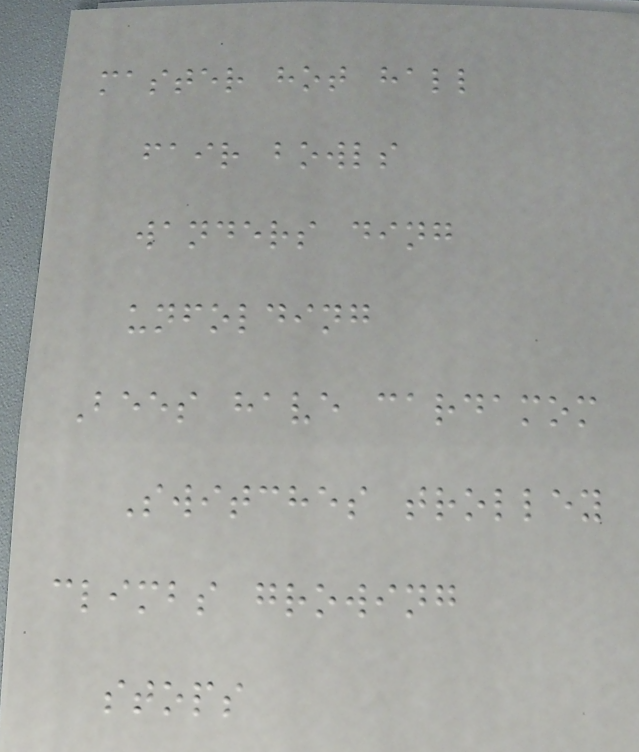master hot hall
fair bowls
wanders ding
unfolding
Bees have cardamom
Switches trolley
climbs growing
stops
